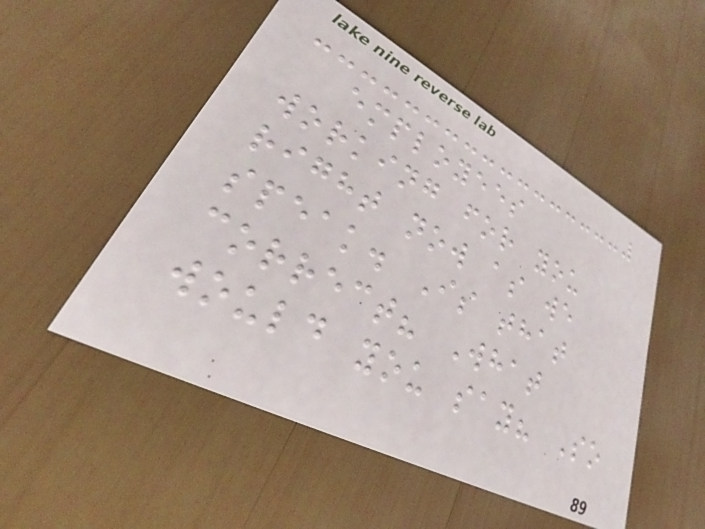employees
working for you
right now as we
speak. Is that
correct? What
would you say? So
